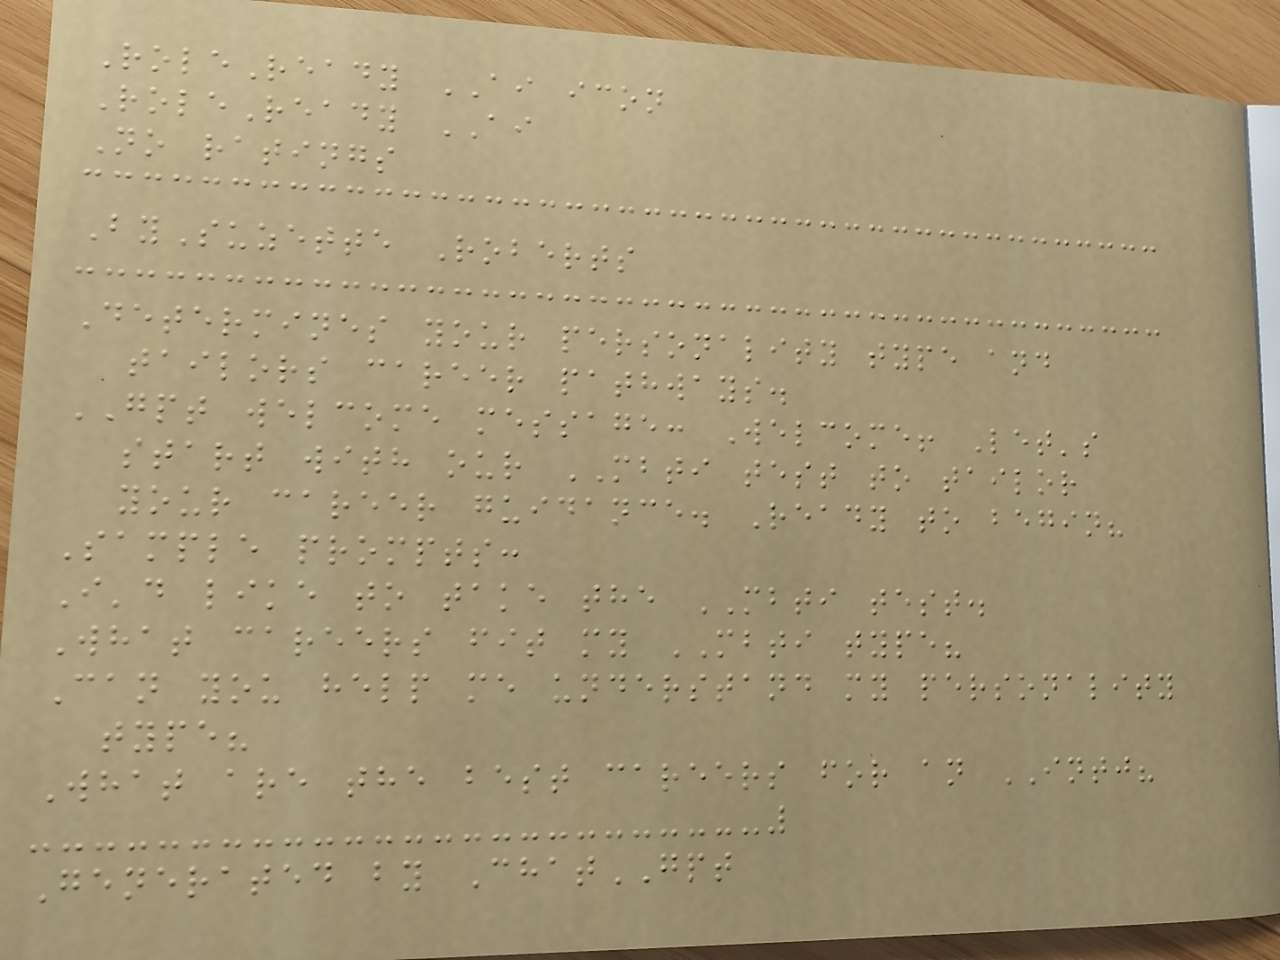RoleReady AI icon
RoleReady AI
No ratings
BySuzette Roberts
Determines your personality type and
tailors career pathways.
GPT welcome message: Welcome! Let's
start with our MBTI test to tailor
your career guidance. Ready to begin?
Sample prompts:
I'd like to take the MBTI test.
What careers fit my MBTI type?
Can you help me understand my personality
type?
What are the best careers for an INTJ?
Generated by ChatGPT
